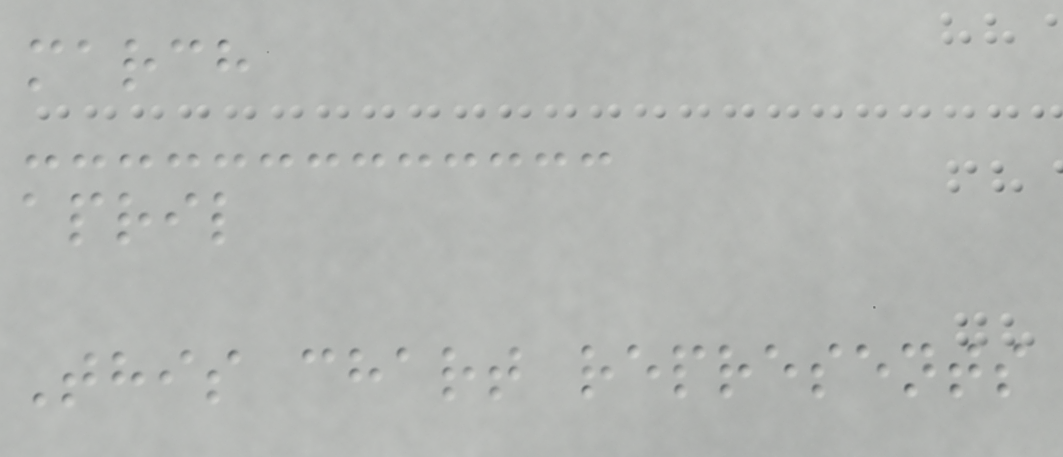march
april
This chart represents
